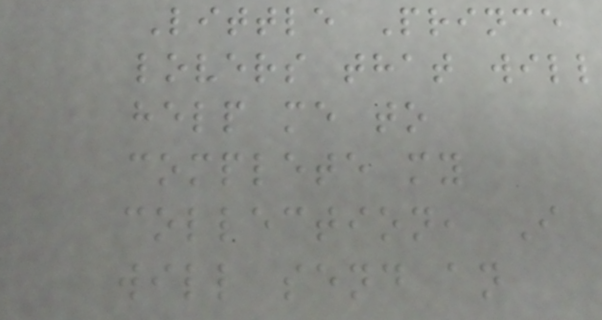Little Prince
lovers that will
help me to
complete my
collection, I
will send an
